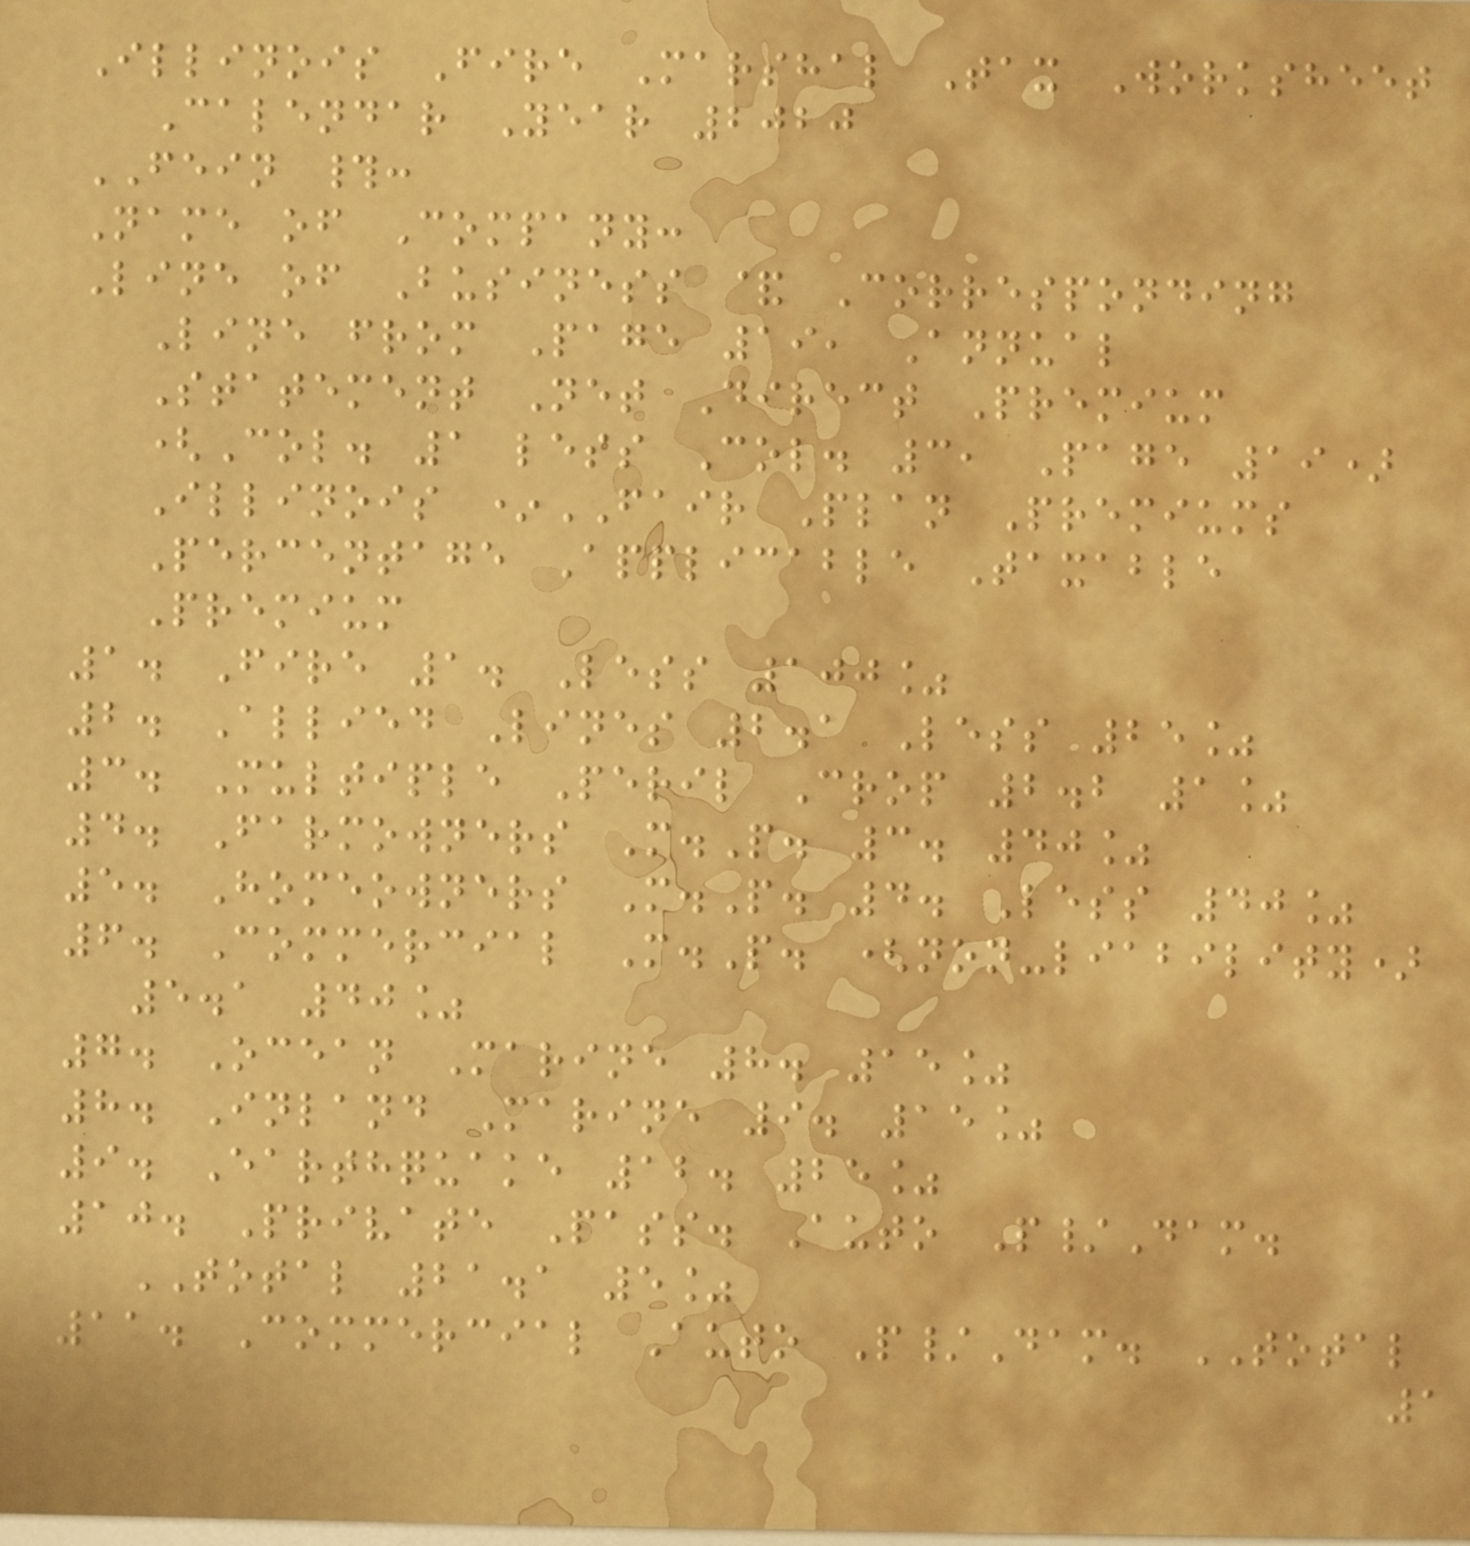Illinois Fire Marshal Tax Worksheet
Calendar Year 2020
FEIN #:
Name of Company:
Line of Business & Corresponding
Line from Page 19, Annual
Statement Net Direct Premium
(Col. 1 less Col. 3, Page 19)
Illinois *FAIR Plan Premiums
Percentage Applicable Taxable
Premium
1. Fire 1. Less 100%
2. Allied Lines 2.1 Less 25%
3. Multiple Peril Crop 2.2 1%
4. Farmowners M.P. 3. 40%
5. Homeowners M.P. 4. Less 40%
6. Commercial M.P. (non-liability)
5.1 40%
7. Ocean Marine 8. 15%
8. Inland Marine 9. 15%
9. Earthquake 12. 25%
10. Private Pass. Auto P/Dam.
TOTAL 21.1 5%
11. Commercial Auto P/Dam. TOTAL
1
